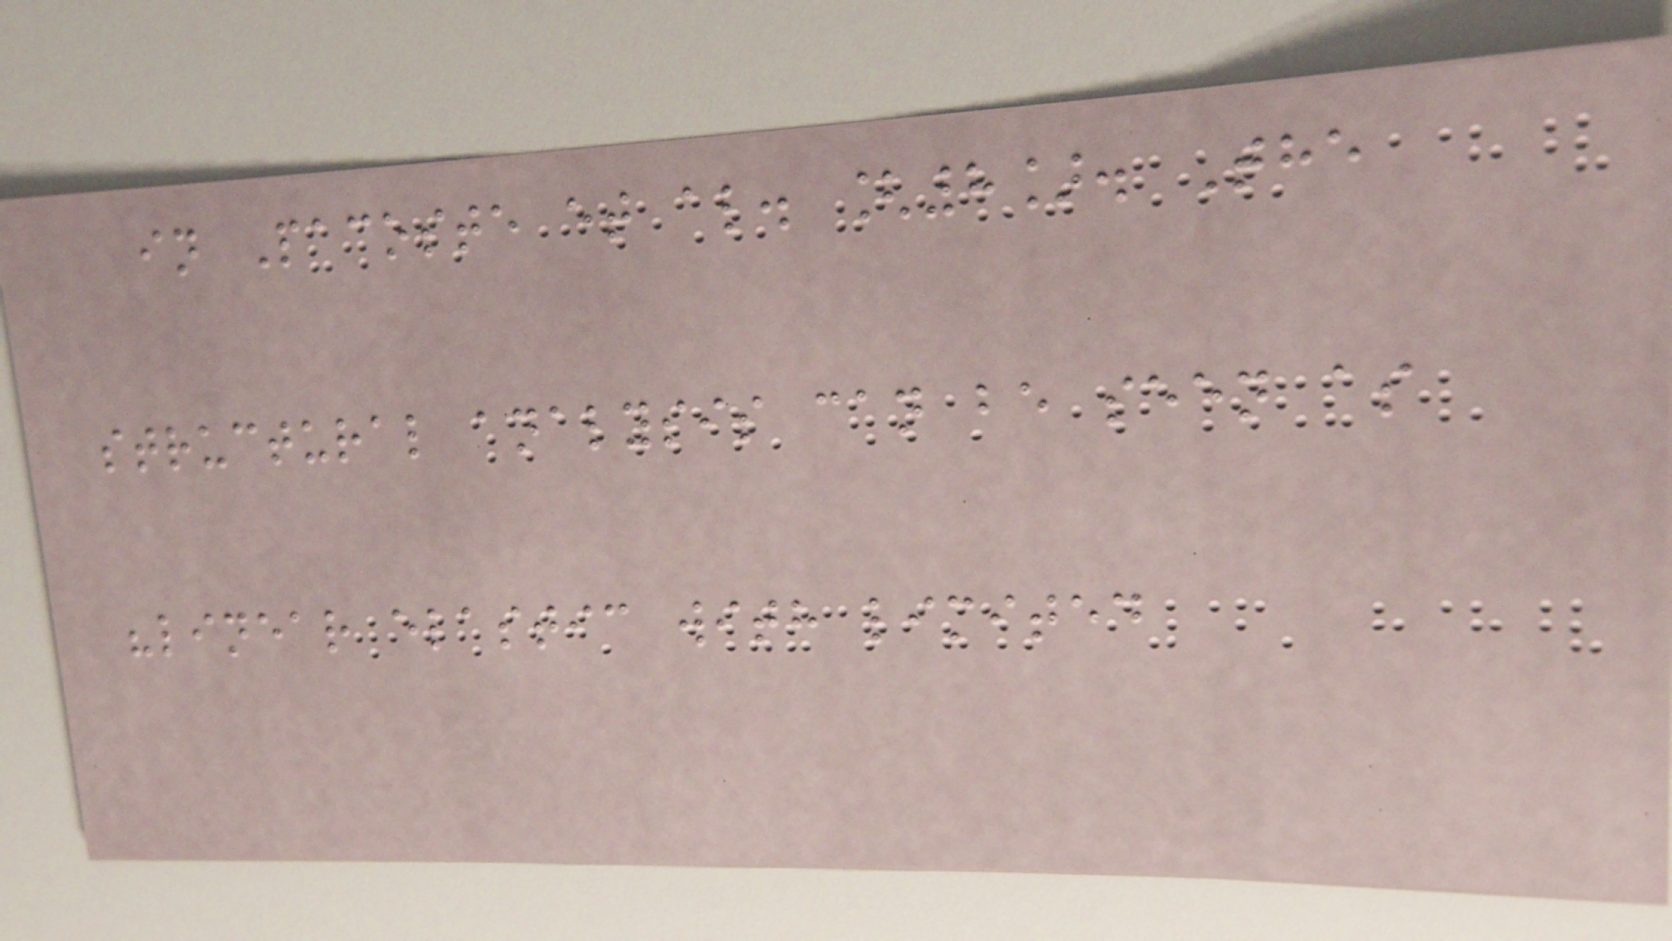in Pacoste et al. [8]. The
structural analysis can be seen as
"linear elastic with limited
